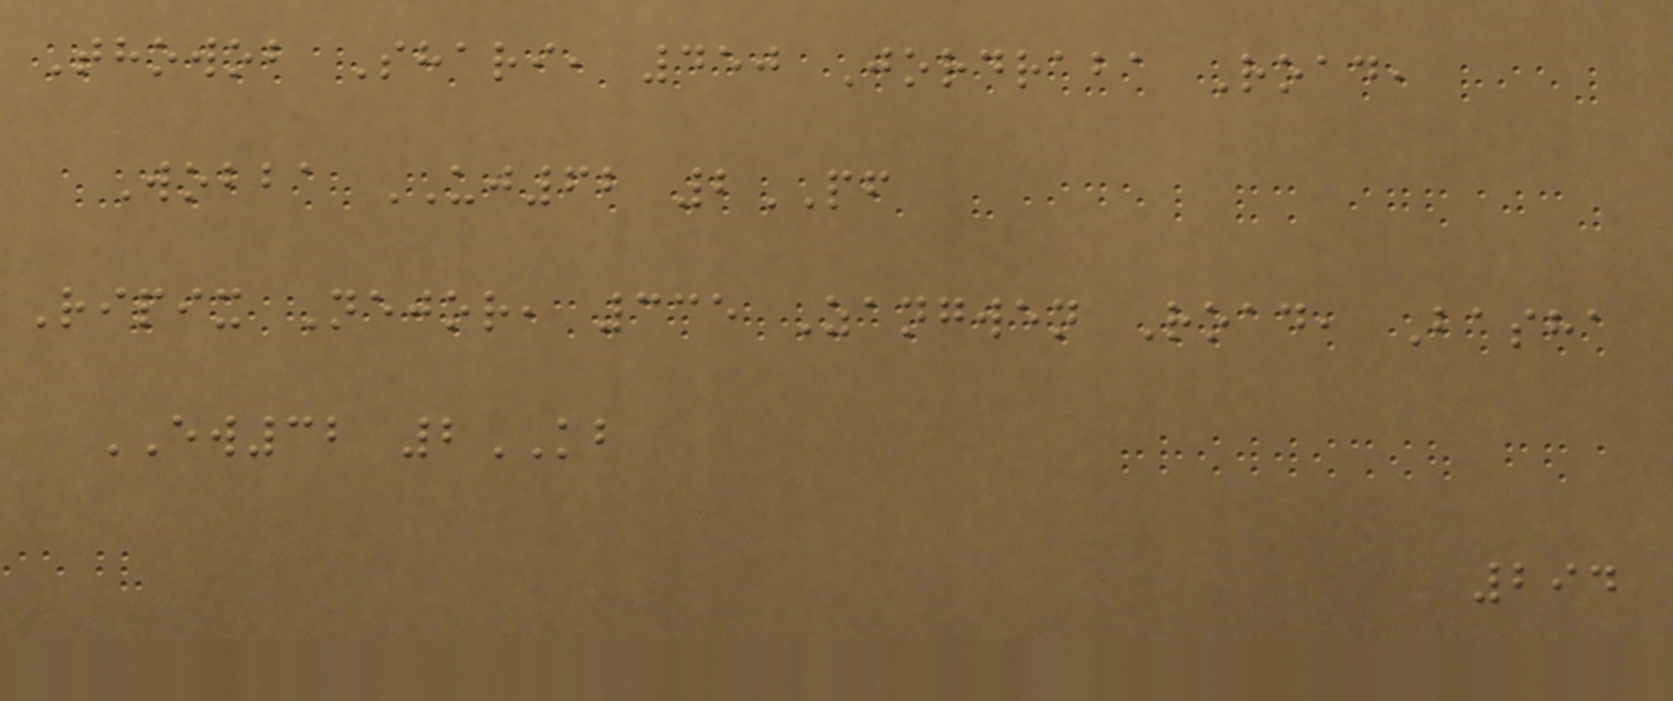Thowob Shari, 450 Jordraba Road,
Wobba UJ62 2PF
Ripix Nejor, 335 Zangwen Road, Basha
EW32 2KB
294
